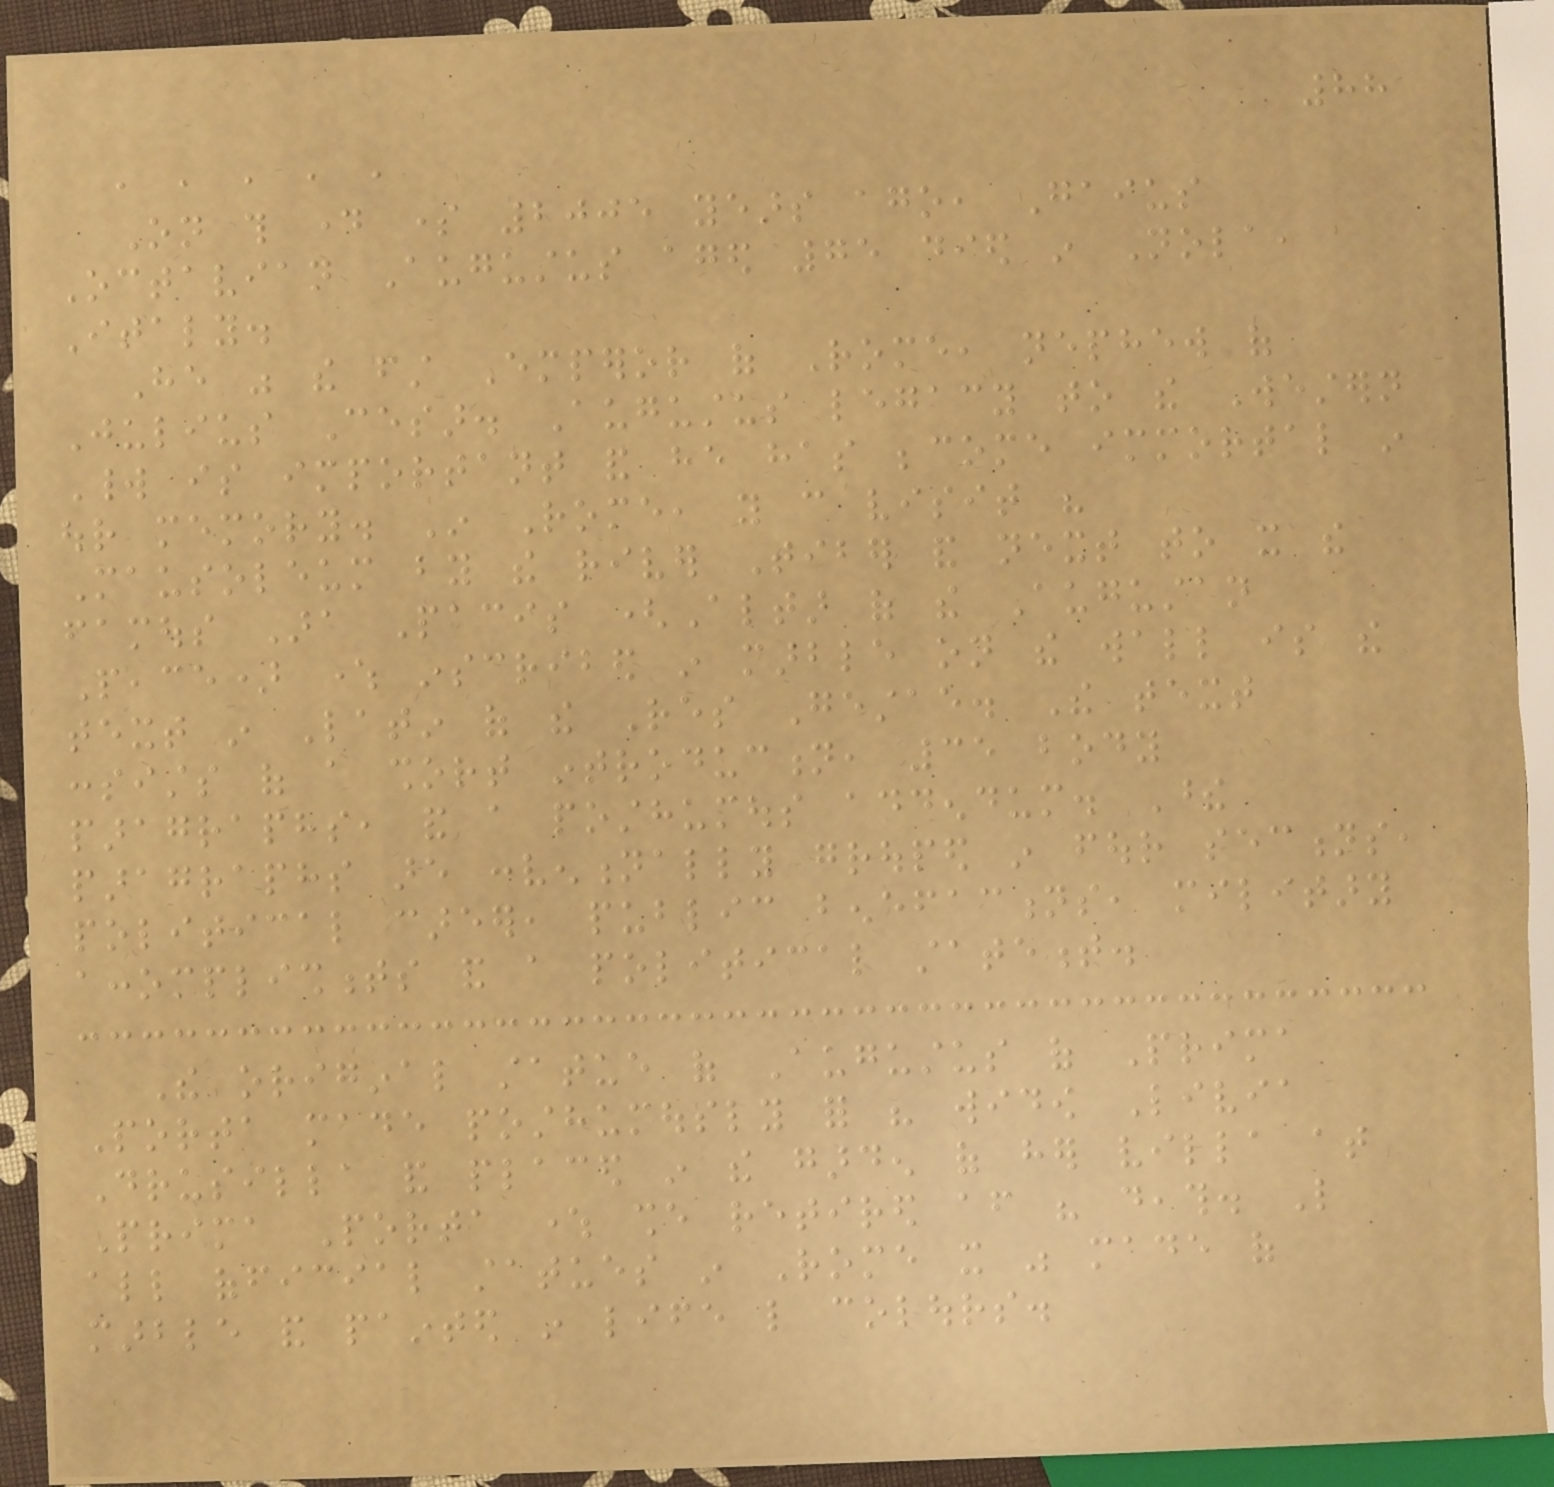88
, , , , ,
On this day some 2005 years ago, Gaius
Octavian Augustus aged 75 died in Nola,
Italy.
He was the first Emperor of Rome, nephew of
Julius Cesar. Augustus legacy to the Western
World is important and he has become immortal in
our memory. In Rome, you can visit his
Mausoleum by the river Tiber and next to it the
famous Ara Pacis (Altar of the Augustan
Peace) where inscribed in marble on the wall is the
text in Latin of the Res Gestae. The text
consists of a short introduction, 35 body
paragraphs, and a posthumous addendum. These
paragraphs are conventionally grouped in four sections,
political career, public benefactions, military
accomplishments and a political statement.
The original statue of Augustus of Prima
Porta made posthumously for his widow Livia
Drusilla and placed in the garden of her villa at
Prima Porta where she retired after his death. Like
all official statues in Rome it was made of
marble and painted in life like colours.
